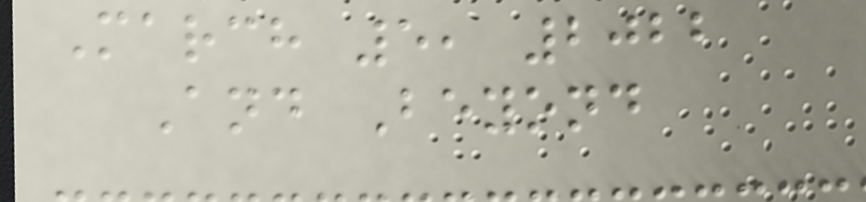March 5, 2022
And Beyond
